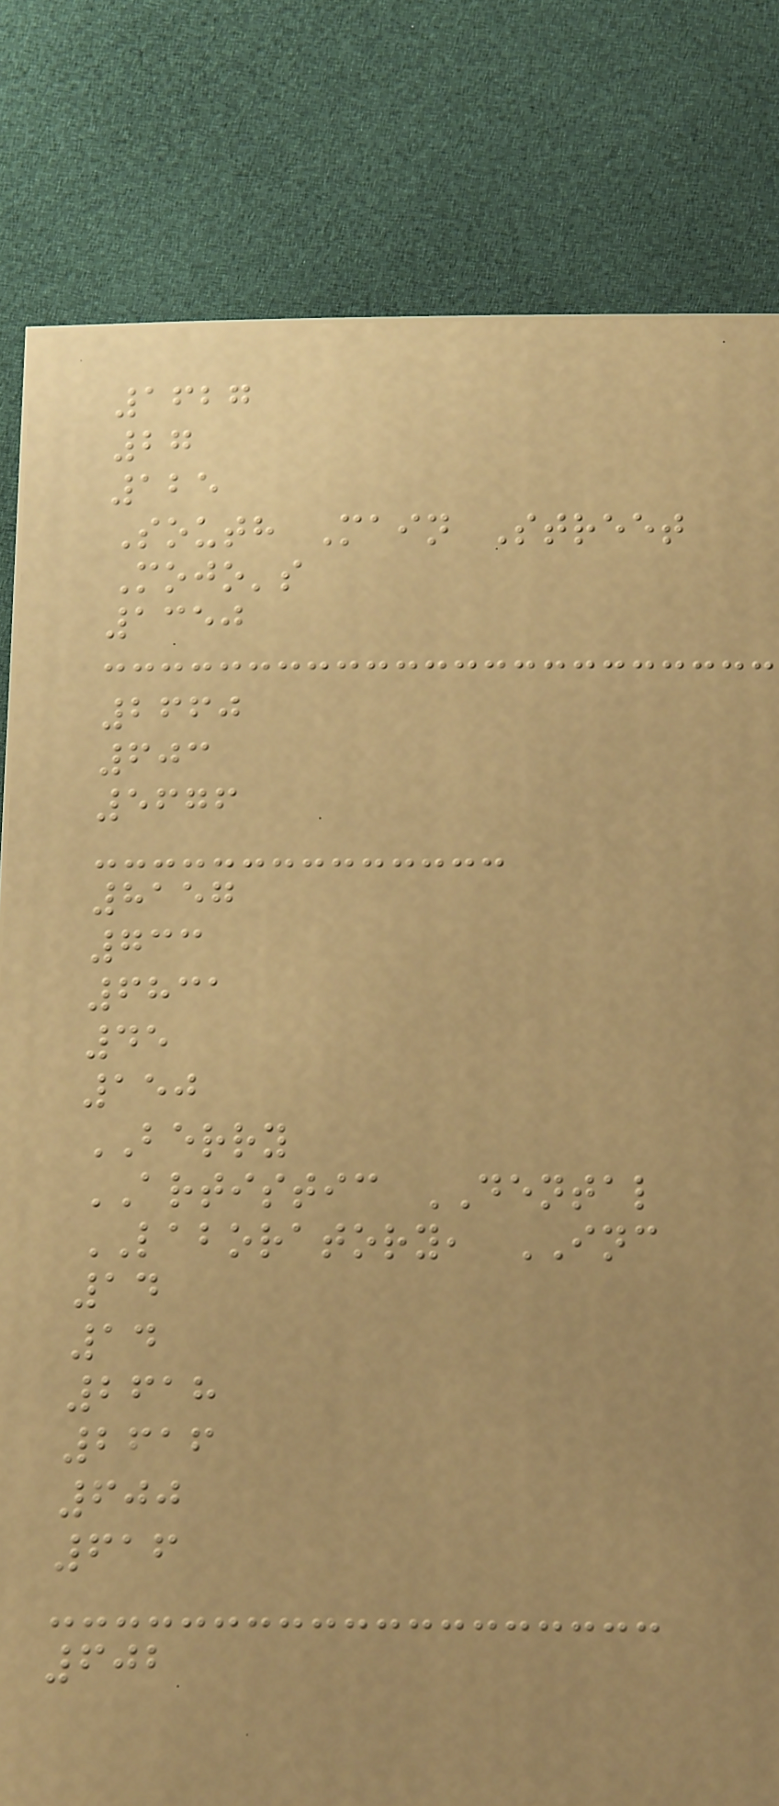1627
27
125
South Main Street
Mojo's
1350
2660
603
5676
8157
733
6831
45
150
BERRY
ARTISTIC DENTAL
LABORATORY, INC
14
14
2618
2616
600
616
602
